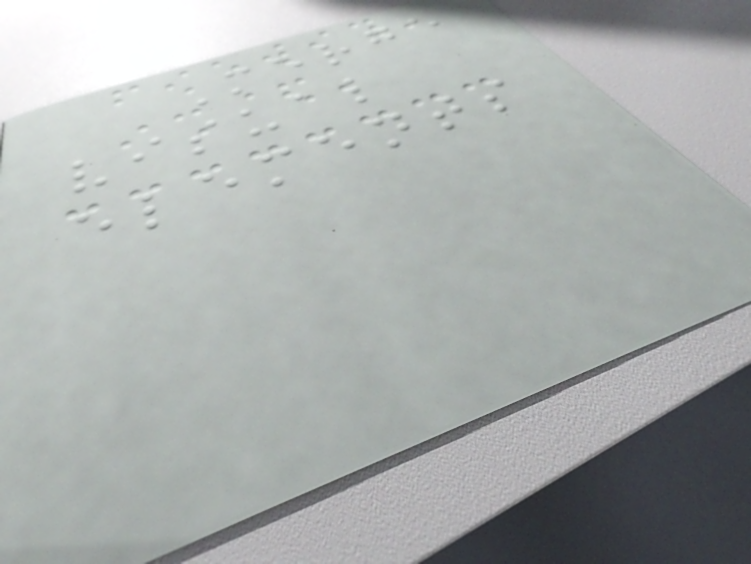Merge
visual
elements
